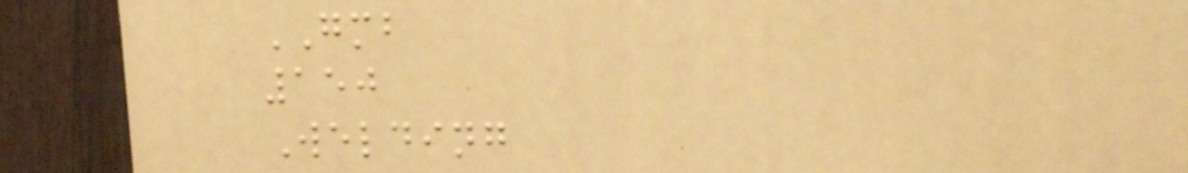GMB
150
Welding
